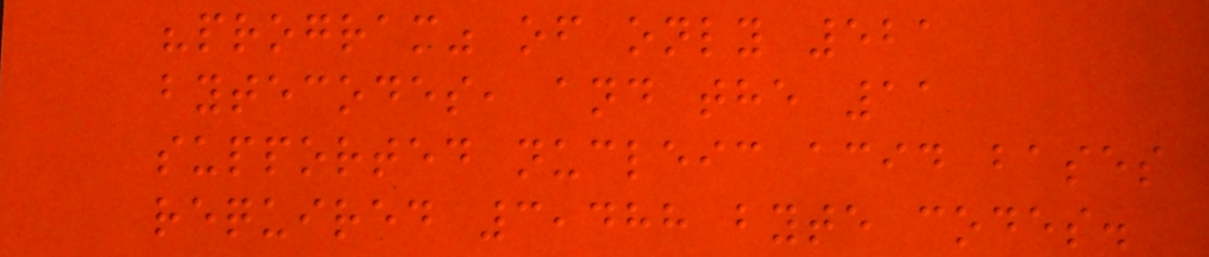"program" of only 521
bytecodes, and the 11
supported nucleic acid bases
required 3,488 byte codes.
